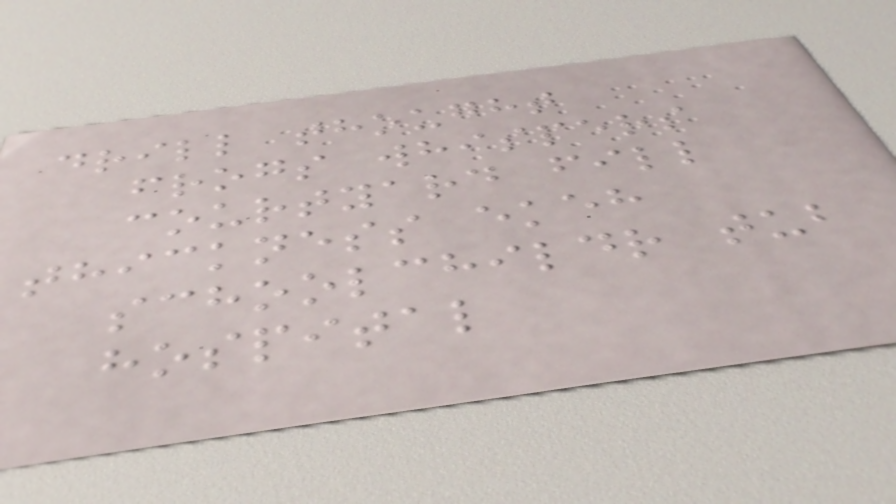drill thought
frogs whispers
courtyard fill
thickness ekeh
schoolchildr tub
hospital
